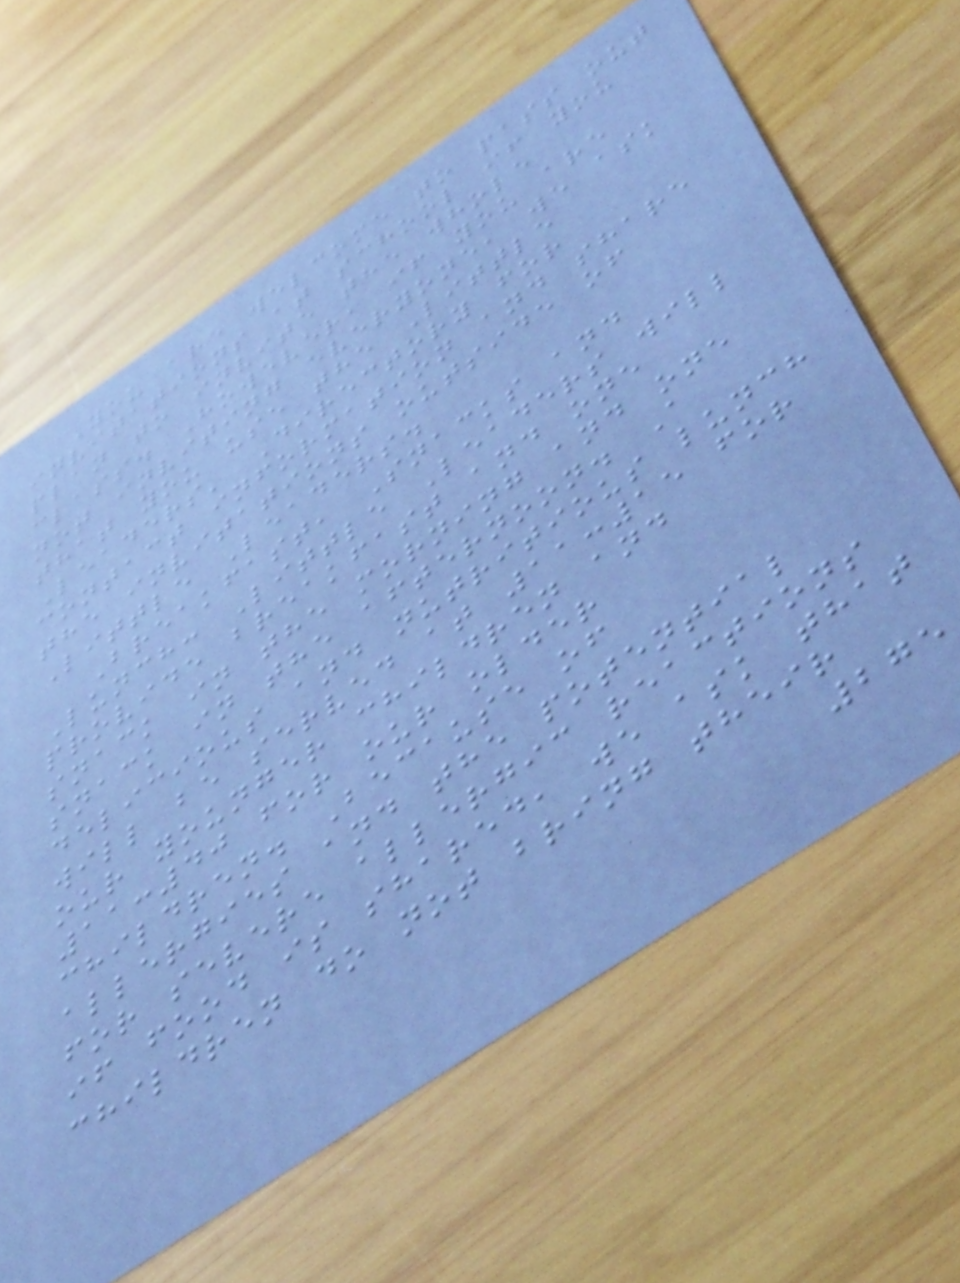You are welcome to pass out
invitations at school if you
plan to invite the whole
class. However, if you are
not inviting everyone, we ask
that you use the Little
Leaders' Directory for
contact information and share
the invitations outside of
Little Leaders.
Breakfast, Snacks and
Lunch: Little Leaders will
provide breakfast and one
snack in the morning and one
snack in the afternoon. A
delicious and nutritious lunch
will be served at 11:15 for
our younger children and
11:40 for our older
children. Because of
allergies and the potential
for severe allergic reactions
if food is shared, we ask that
children do not bring their
275
